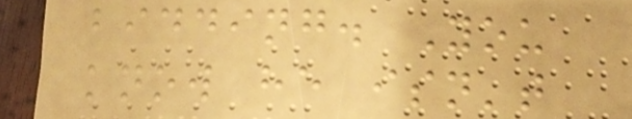bidding. You
know he isn't
